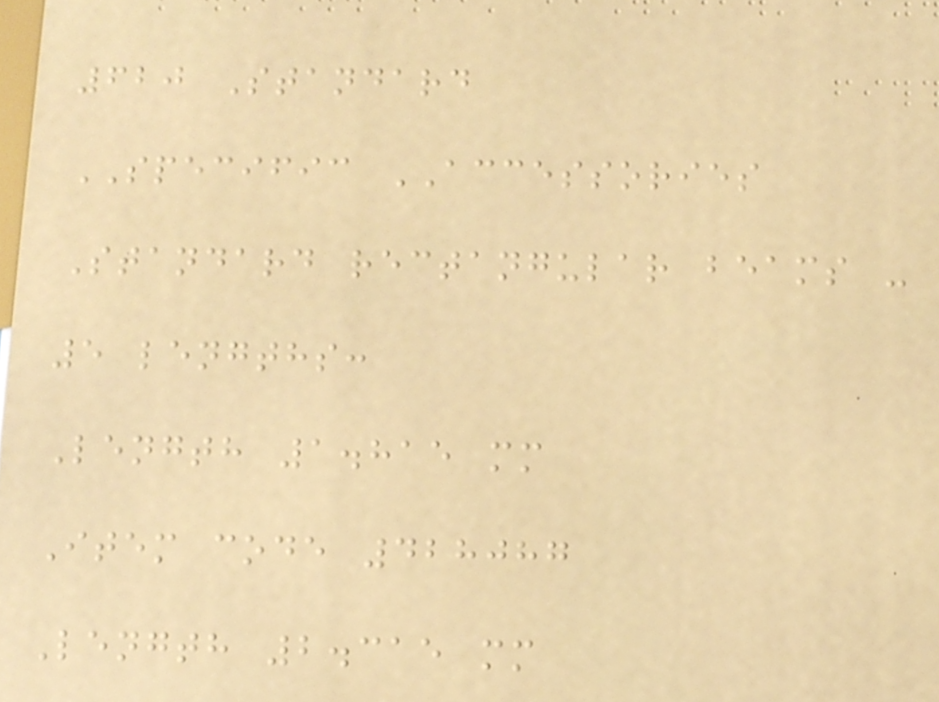620 Standard
SPECIFIC ACCESSORIES
Standard rectangular beams -
5 lengths:
Length 1.815 mm
Item code 428087
Length 2.315 mm
